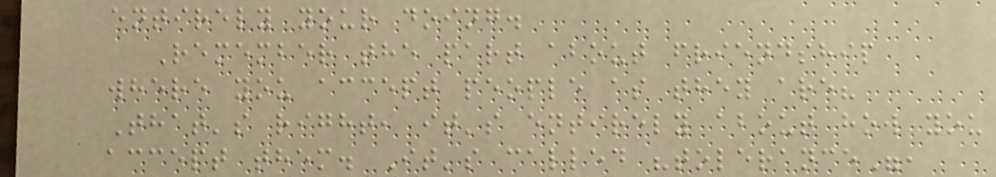entirely your doing.
Remember the part about friendship
where you accept people as they are?
That's right, it's entirely about how you
accept them. It's called "tolerance",
